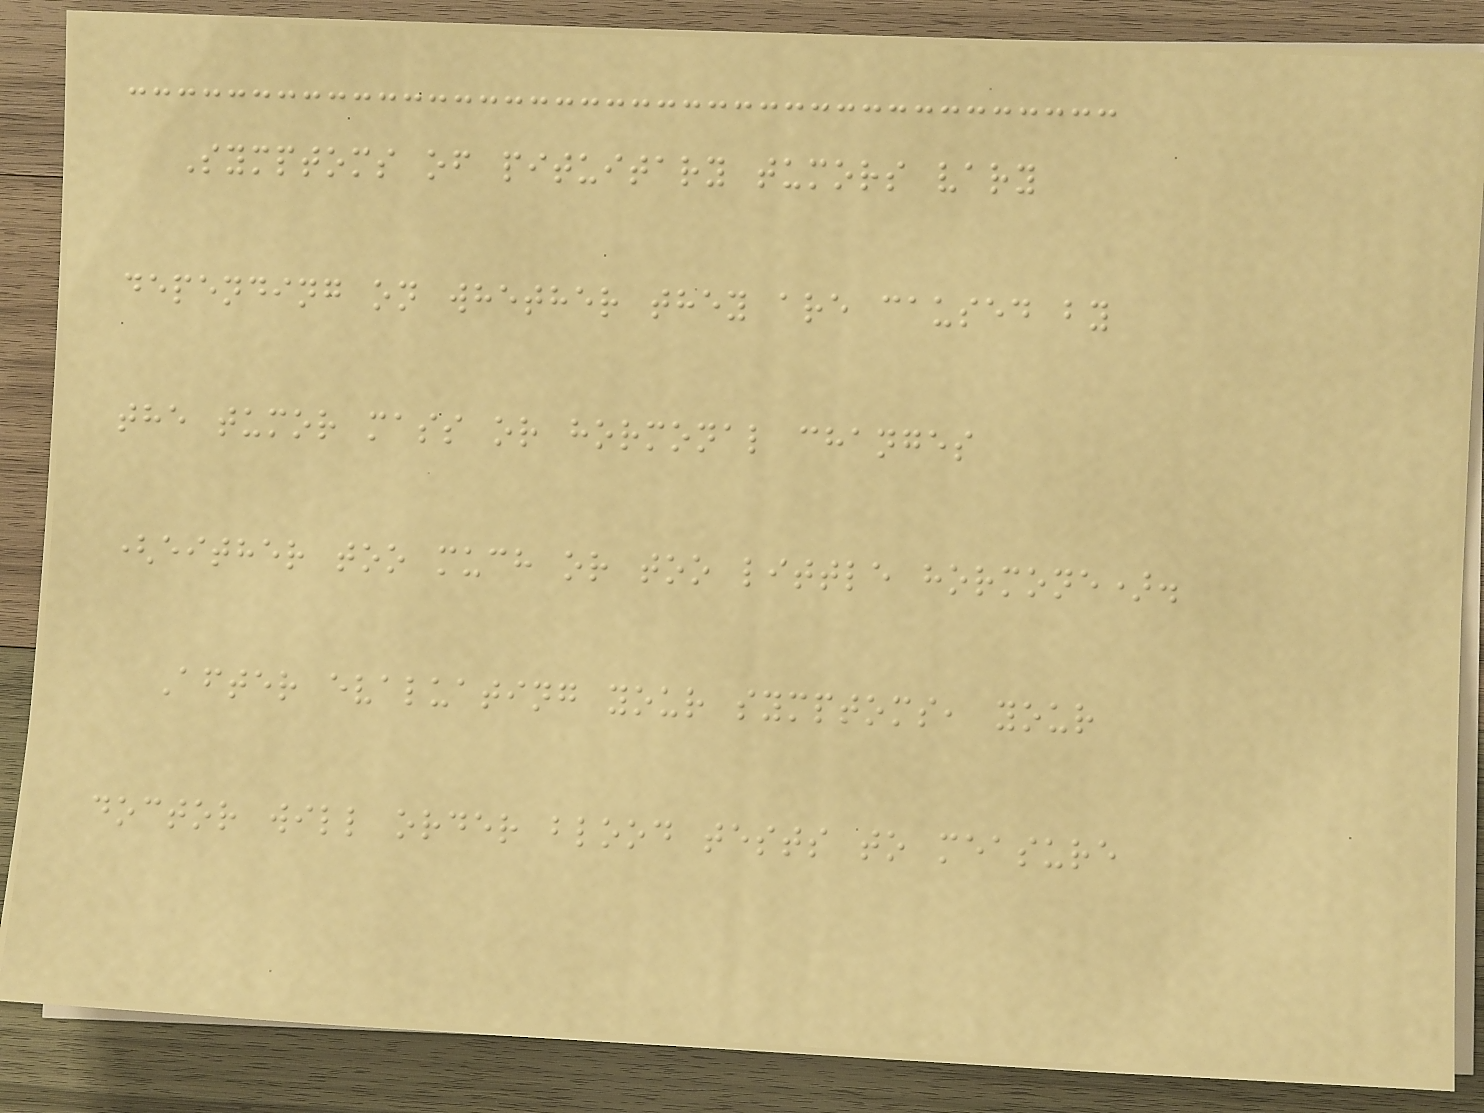Symptoms of pituitary tumors vary
depending on whether they are caused by
the tumor mass or hormonal changes
(either too much or too little hormone).
After evaluating your symptoms, your
doctor will order blood tests to measure
